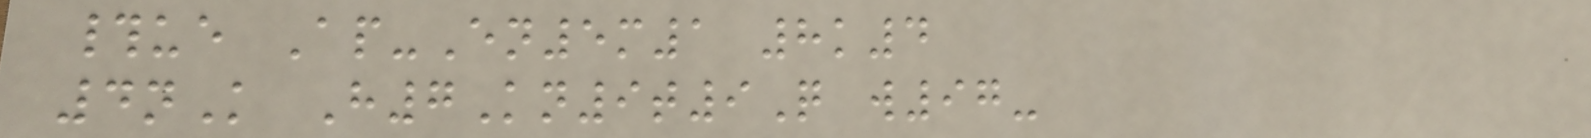#ue Ap-En5m1 8k4
4nK H7Kn9t9Q w97-
